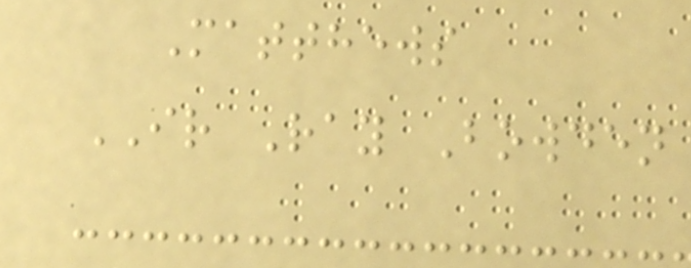Matthews
IR Ray Bowden
